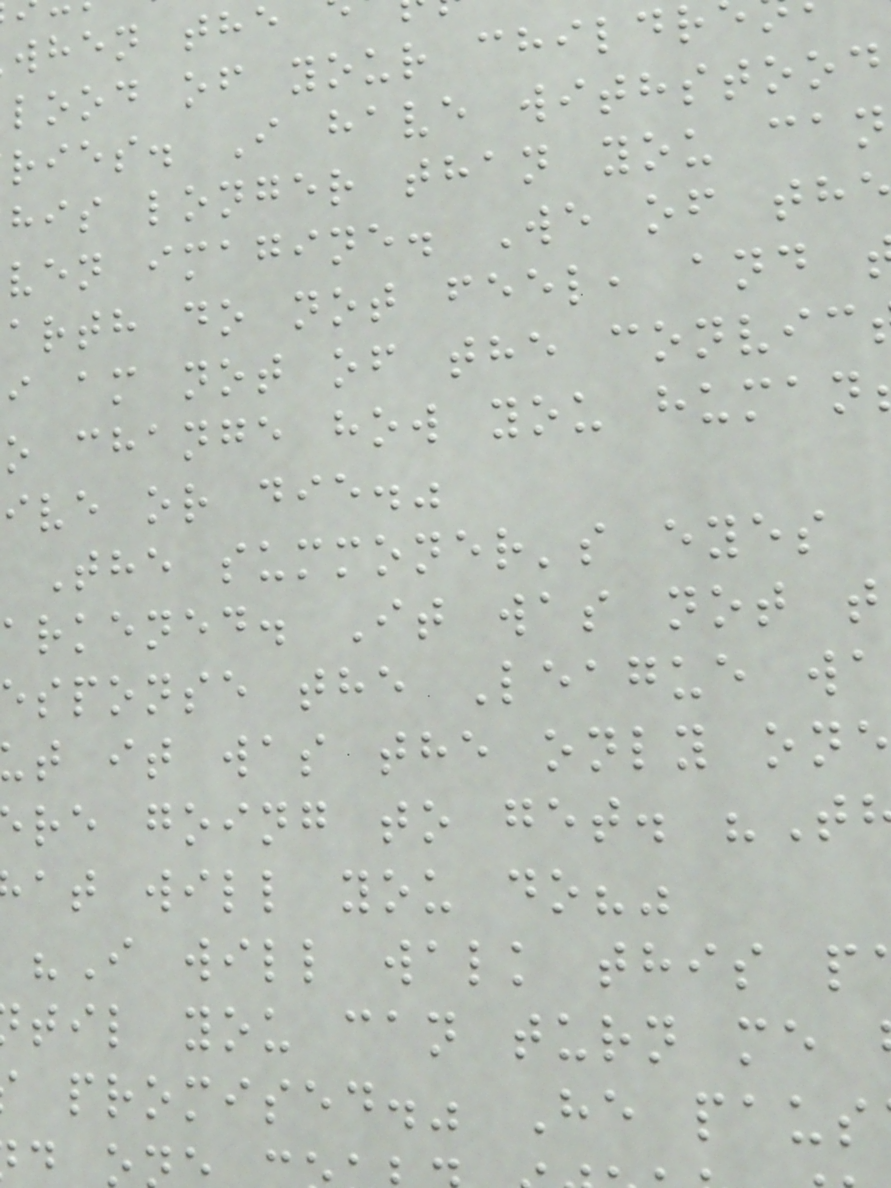when the
lood of your childr
ries. I have withstood
his longer than you can
ven imagine. We of th
arth do not feel, and
i am not of the convic
o change how you human
ive or die."
The summoner's eyes
arkened. It was not t
esponse the League wa
t it was the only on
re going to get. "T
at will you do?"
"I will walk this p
til you can turn me
promised." He paus
